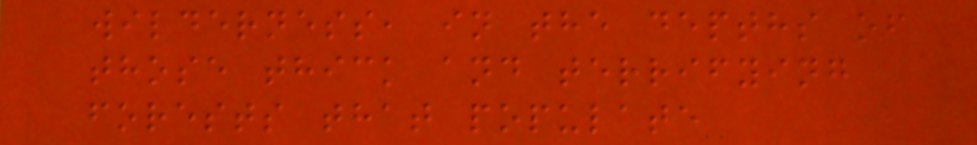wilderness, in the depths of
those thick and terrifying
forests that populate
